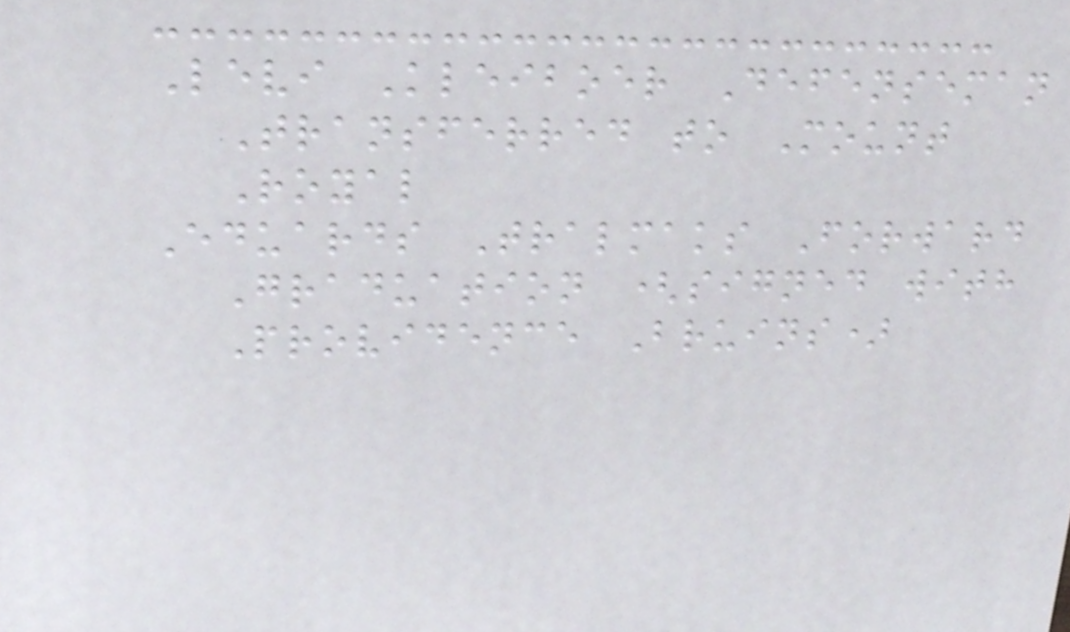Levi Kleiboer Defenseman
Transferred to Mount
Royal
Eduards Tralmaks Forward
Graduation (signed with
Providence Bruins)
